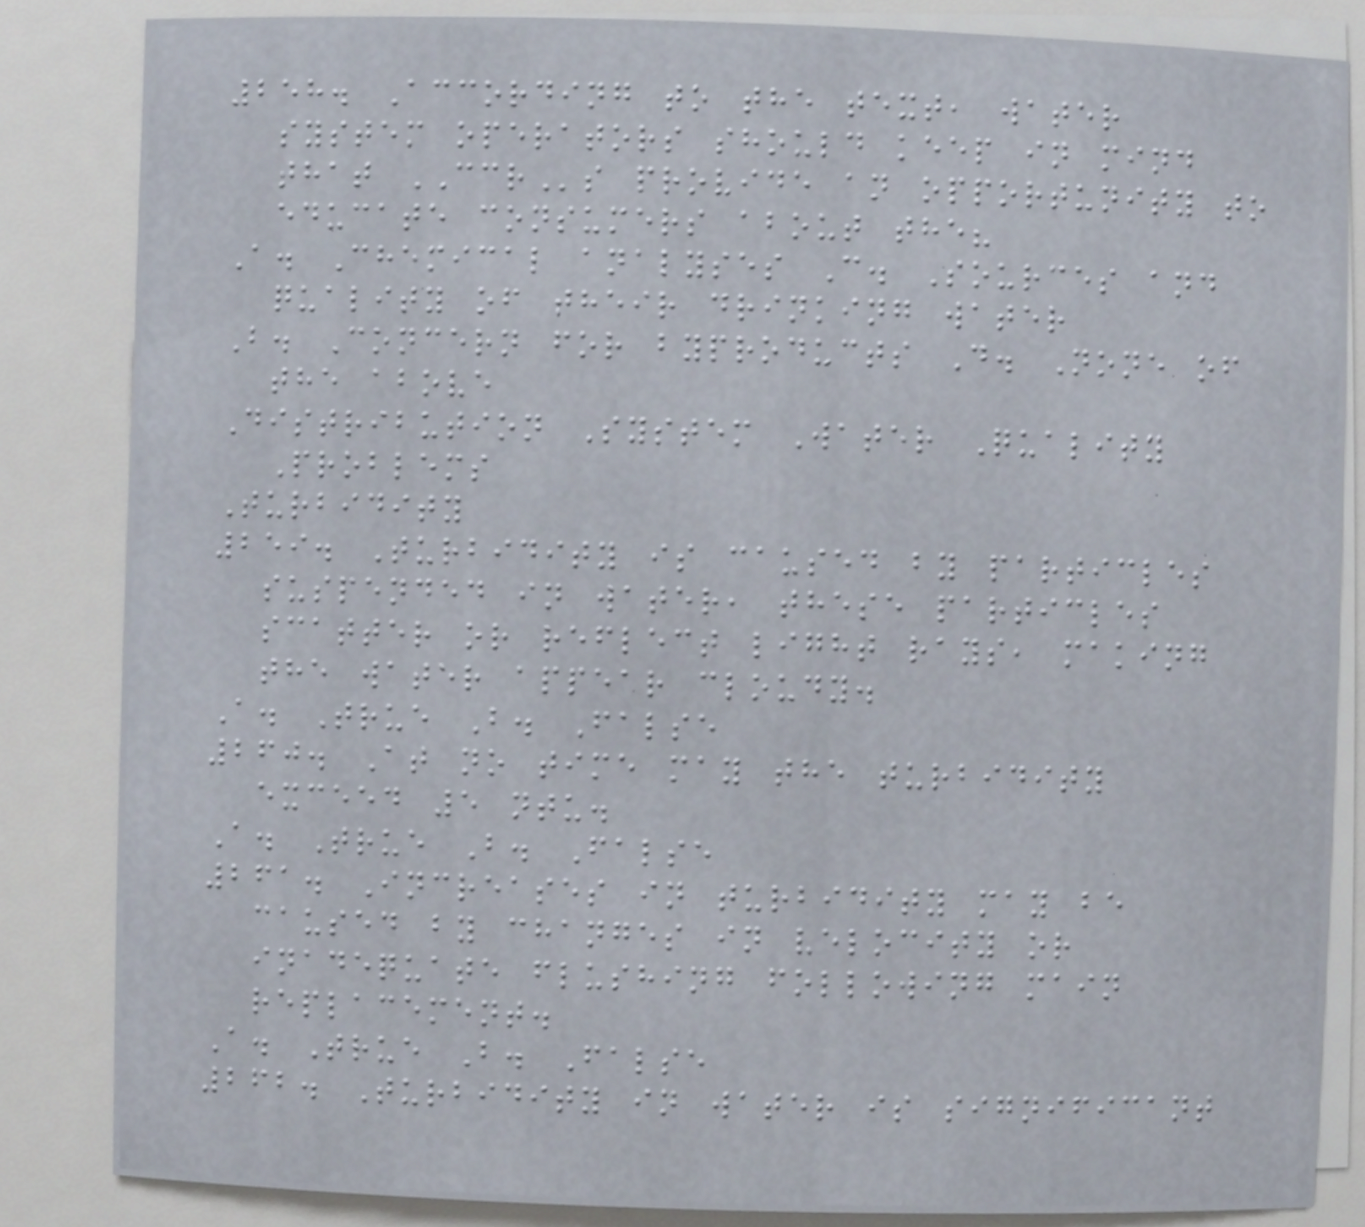258. According to the text, water
system operators should keep in mind
that CCRs provide an opportunity to
educate consumers about the?
A. Chemical analyses C. Sources and
quality of their drinking water
B. Concern for byproducts D. None of
the above
Distribution System Water Quality
Problems
Turbidity
259. Turbidity is caused by particles
suspended in water, these particles
scatter or reflect light rays, making
the water appear cloudy.
A. True B. False
260. At no time may the turbidity
exceed 5 ntu.
A. True B. False
261. Increases in turbidity may be
caused by changes in velocity or
inadequate flushing following main
replacement.
A. True B. False
262. Turbidity in water is significant
